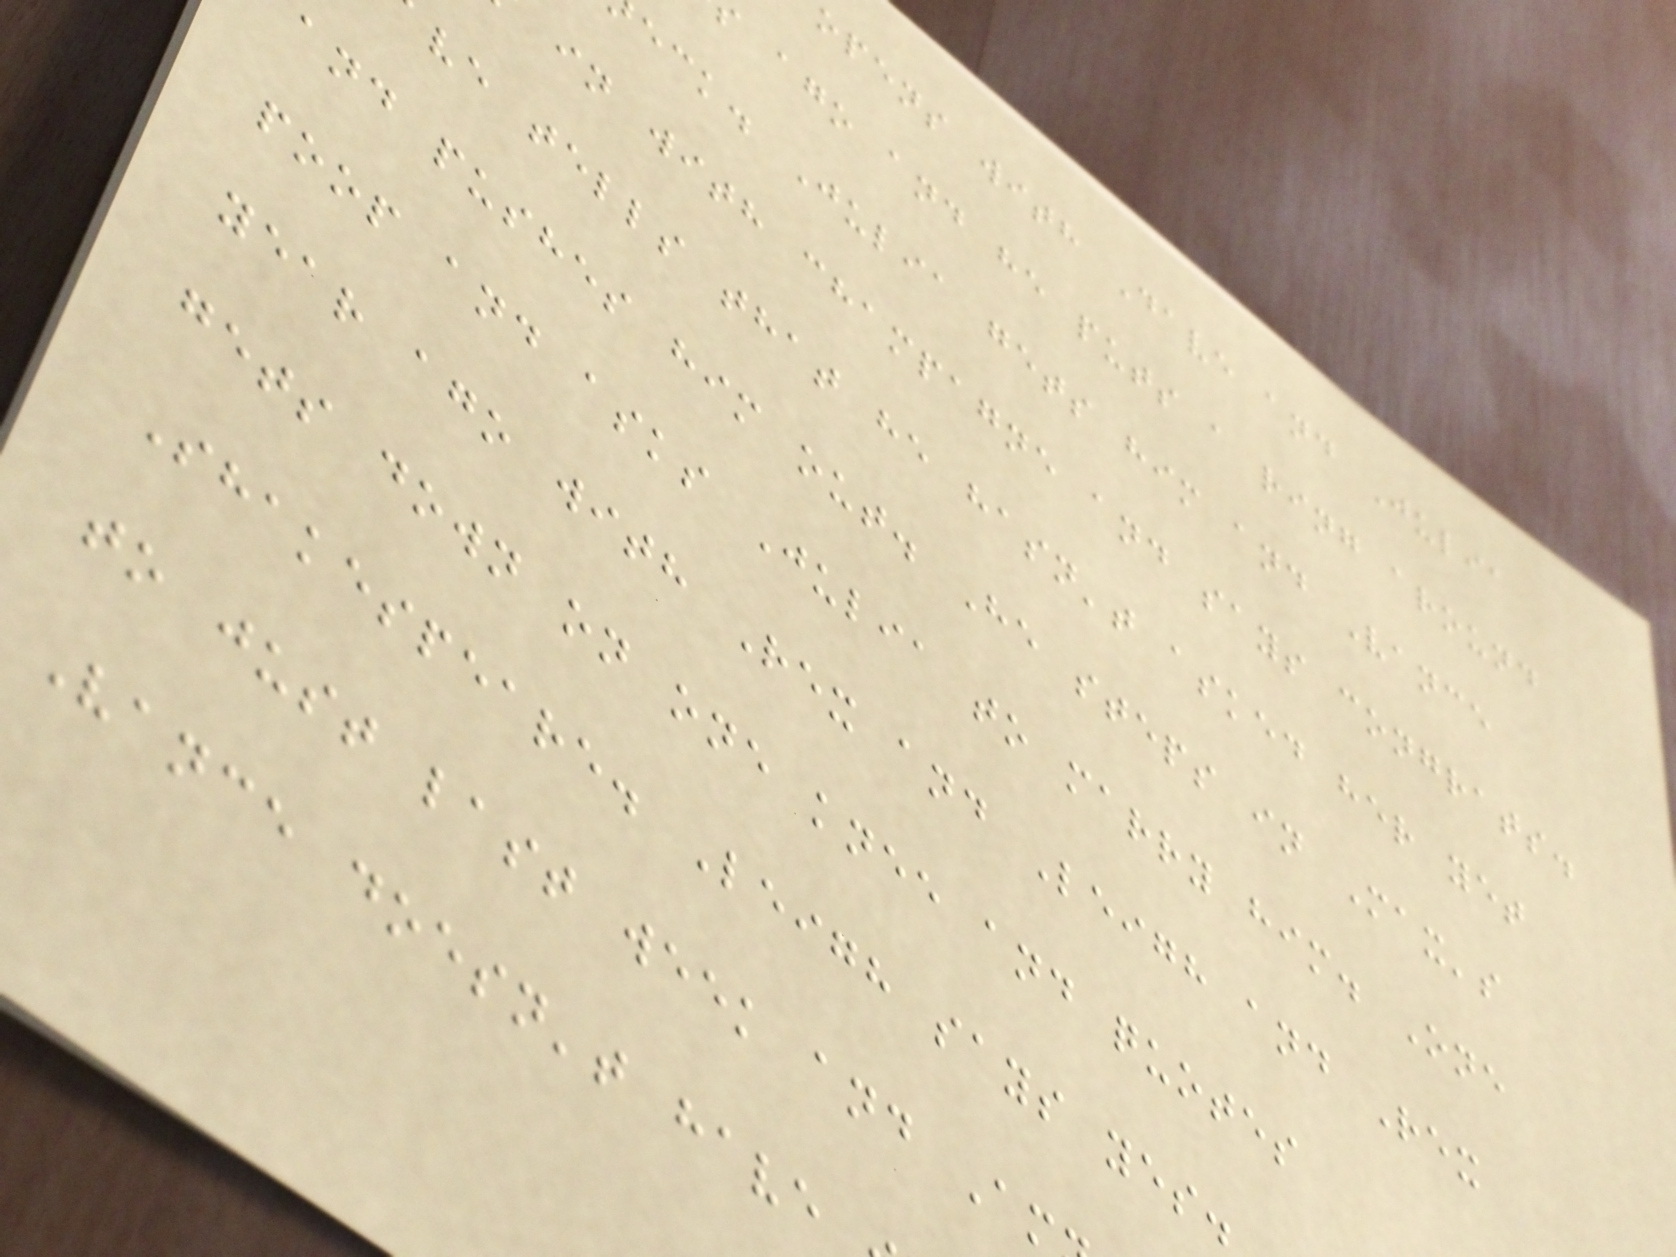opens with Dave and Julia
ago and he puts a ring around
eck. Julia gets him and Vance
in with champagne and says congrats.
ve tells that he hasn't asked her yet
and pushes him out. He steps in Max's
poop and asks Julia to marry him. One
year ago with Rex and Leigh and Rex
gets down on one knee and quotes
Shakespeare. Leigh says yes.
to just last week and Am
Vance doesn't have
